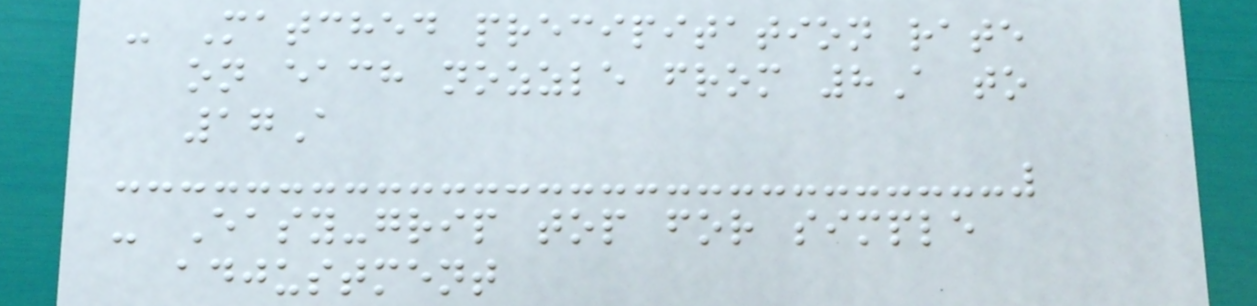- Matched precipitation rate
on each nozzle from 8A to
17A
- Easy-grip top for simple
adjustment
